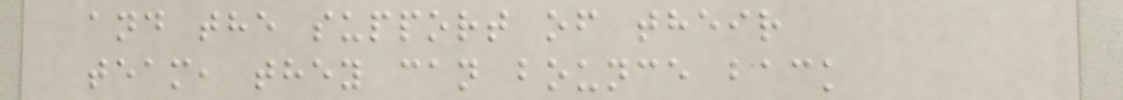and the support of their
team, they can bounce back
